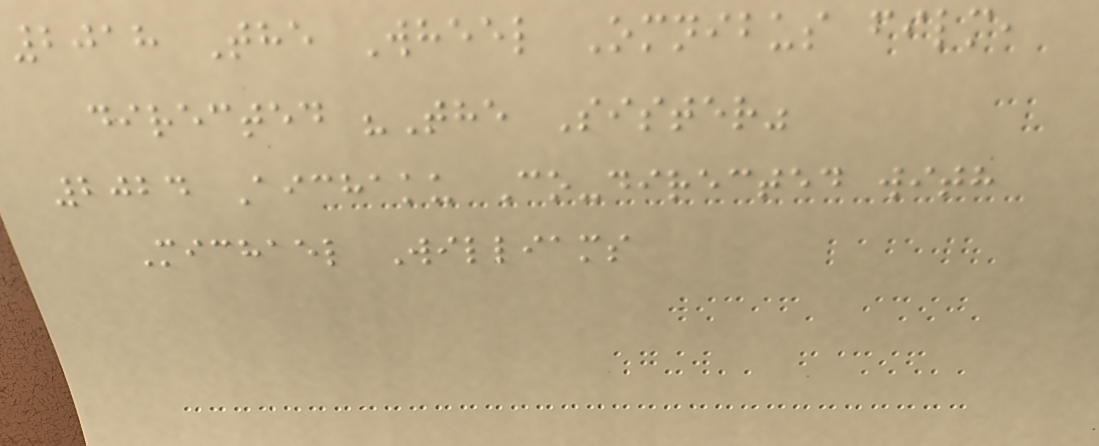2018 The Wheel Omnibus film,
directed "The Sister"
2024 Aichaku Co-directed with
Michael Williams
